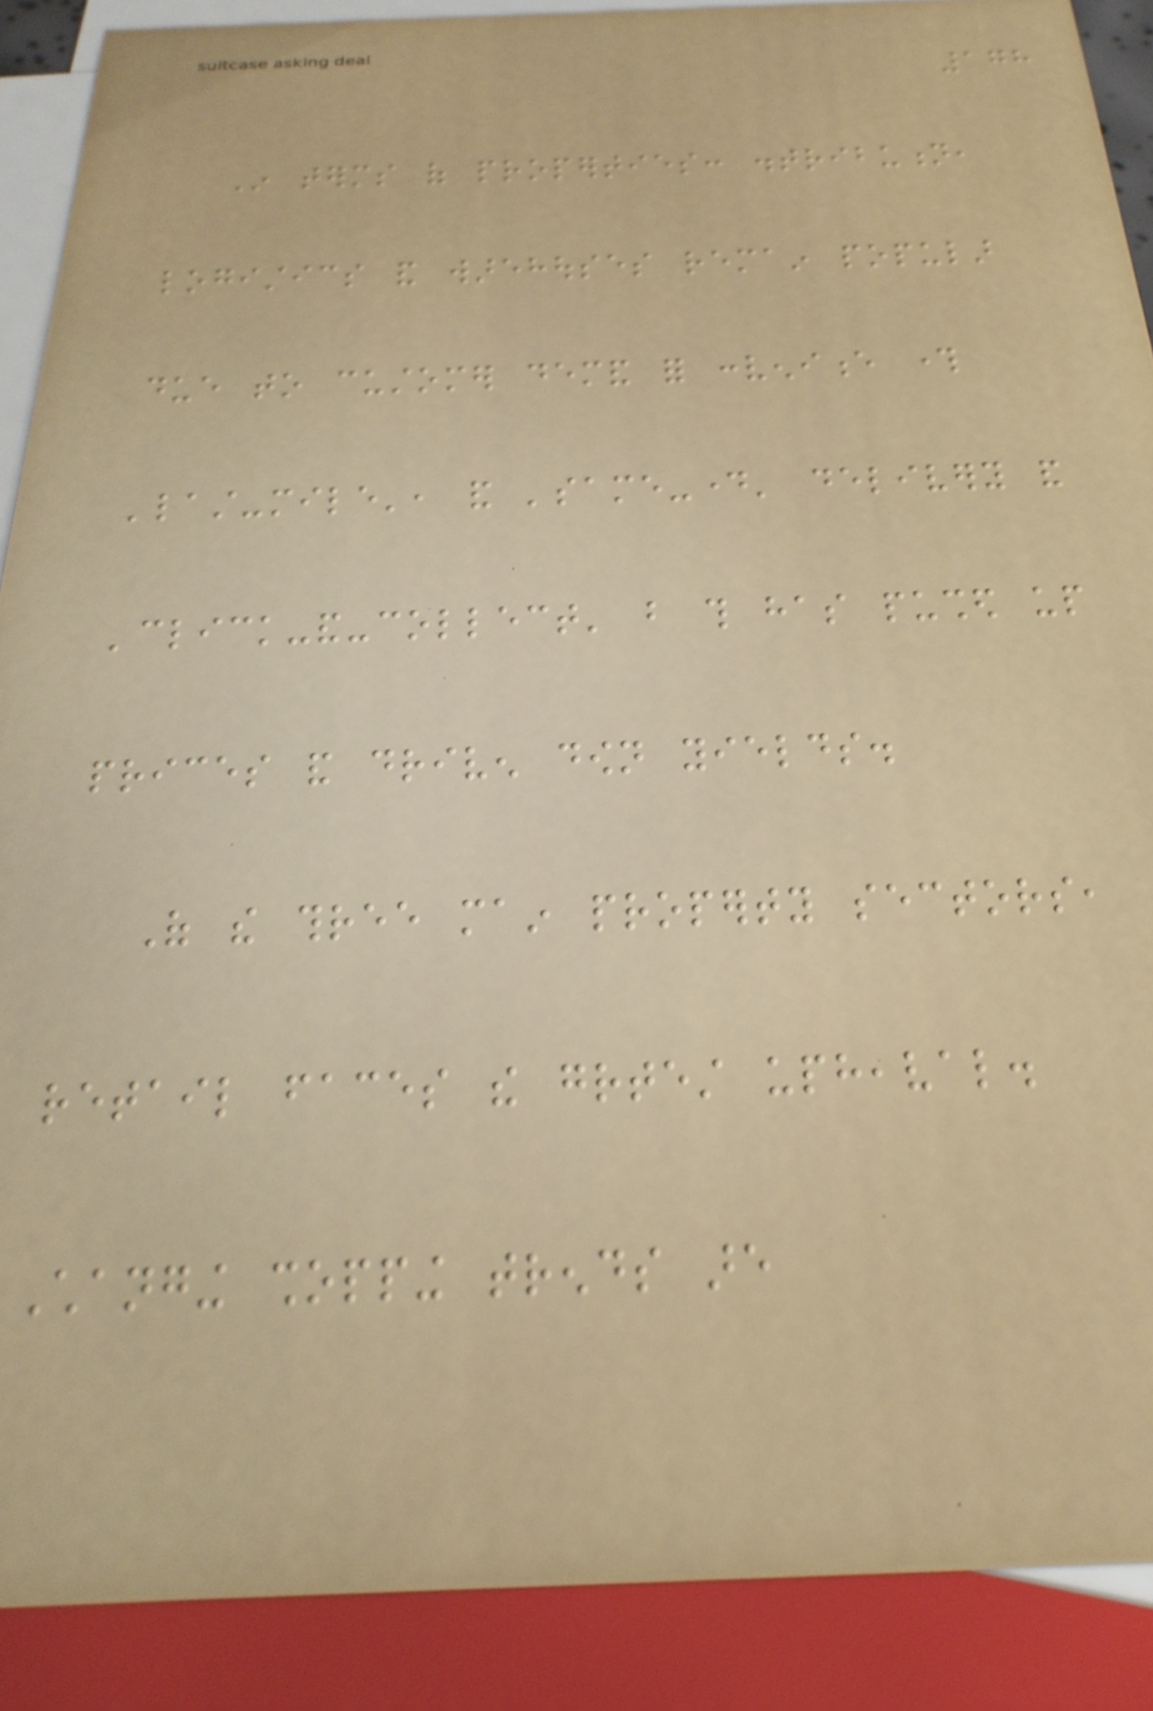178
In terms of properties: distribution,
logistics and warehouses remain popular
due to customer demand for convenience through
'last-mile', and 'same-day' delivery and
'click-and-collect' but this has pushed up
prices and driven down yields.
Of the three main property sectors,
retail faces the greatest upheaval.
Changing shopping trends are
